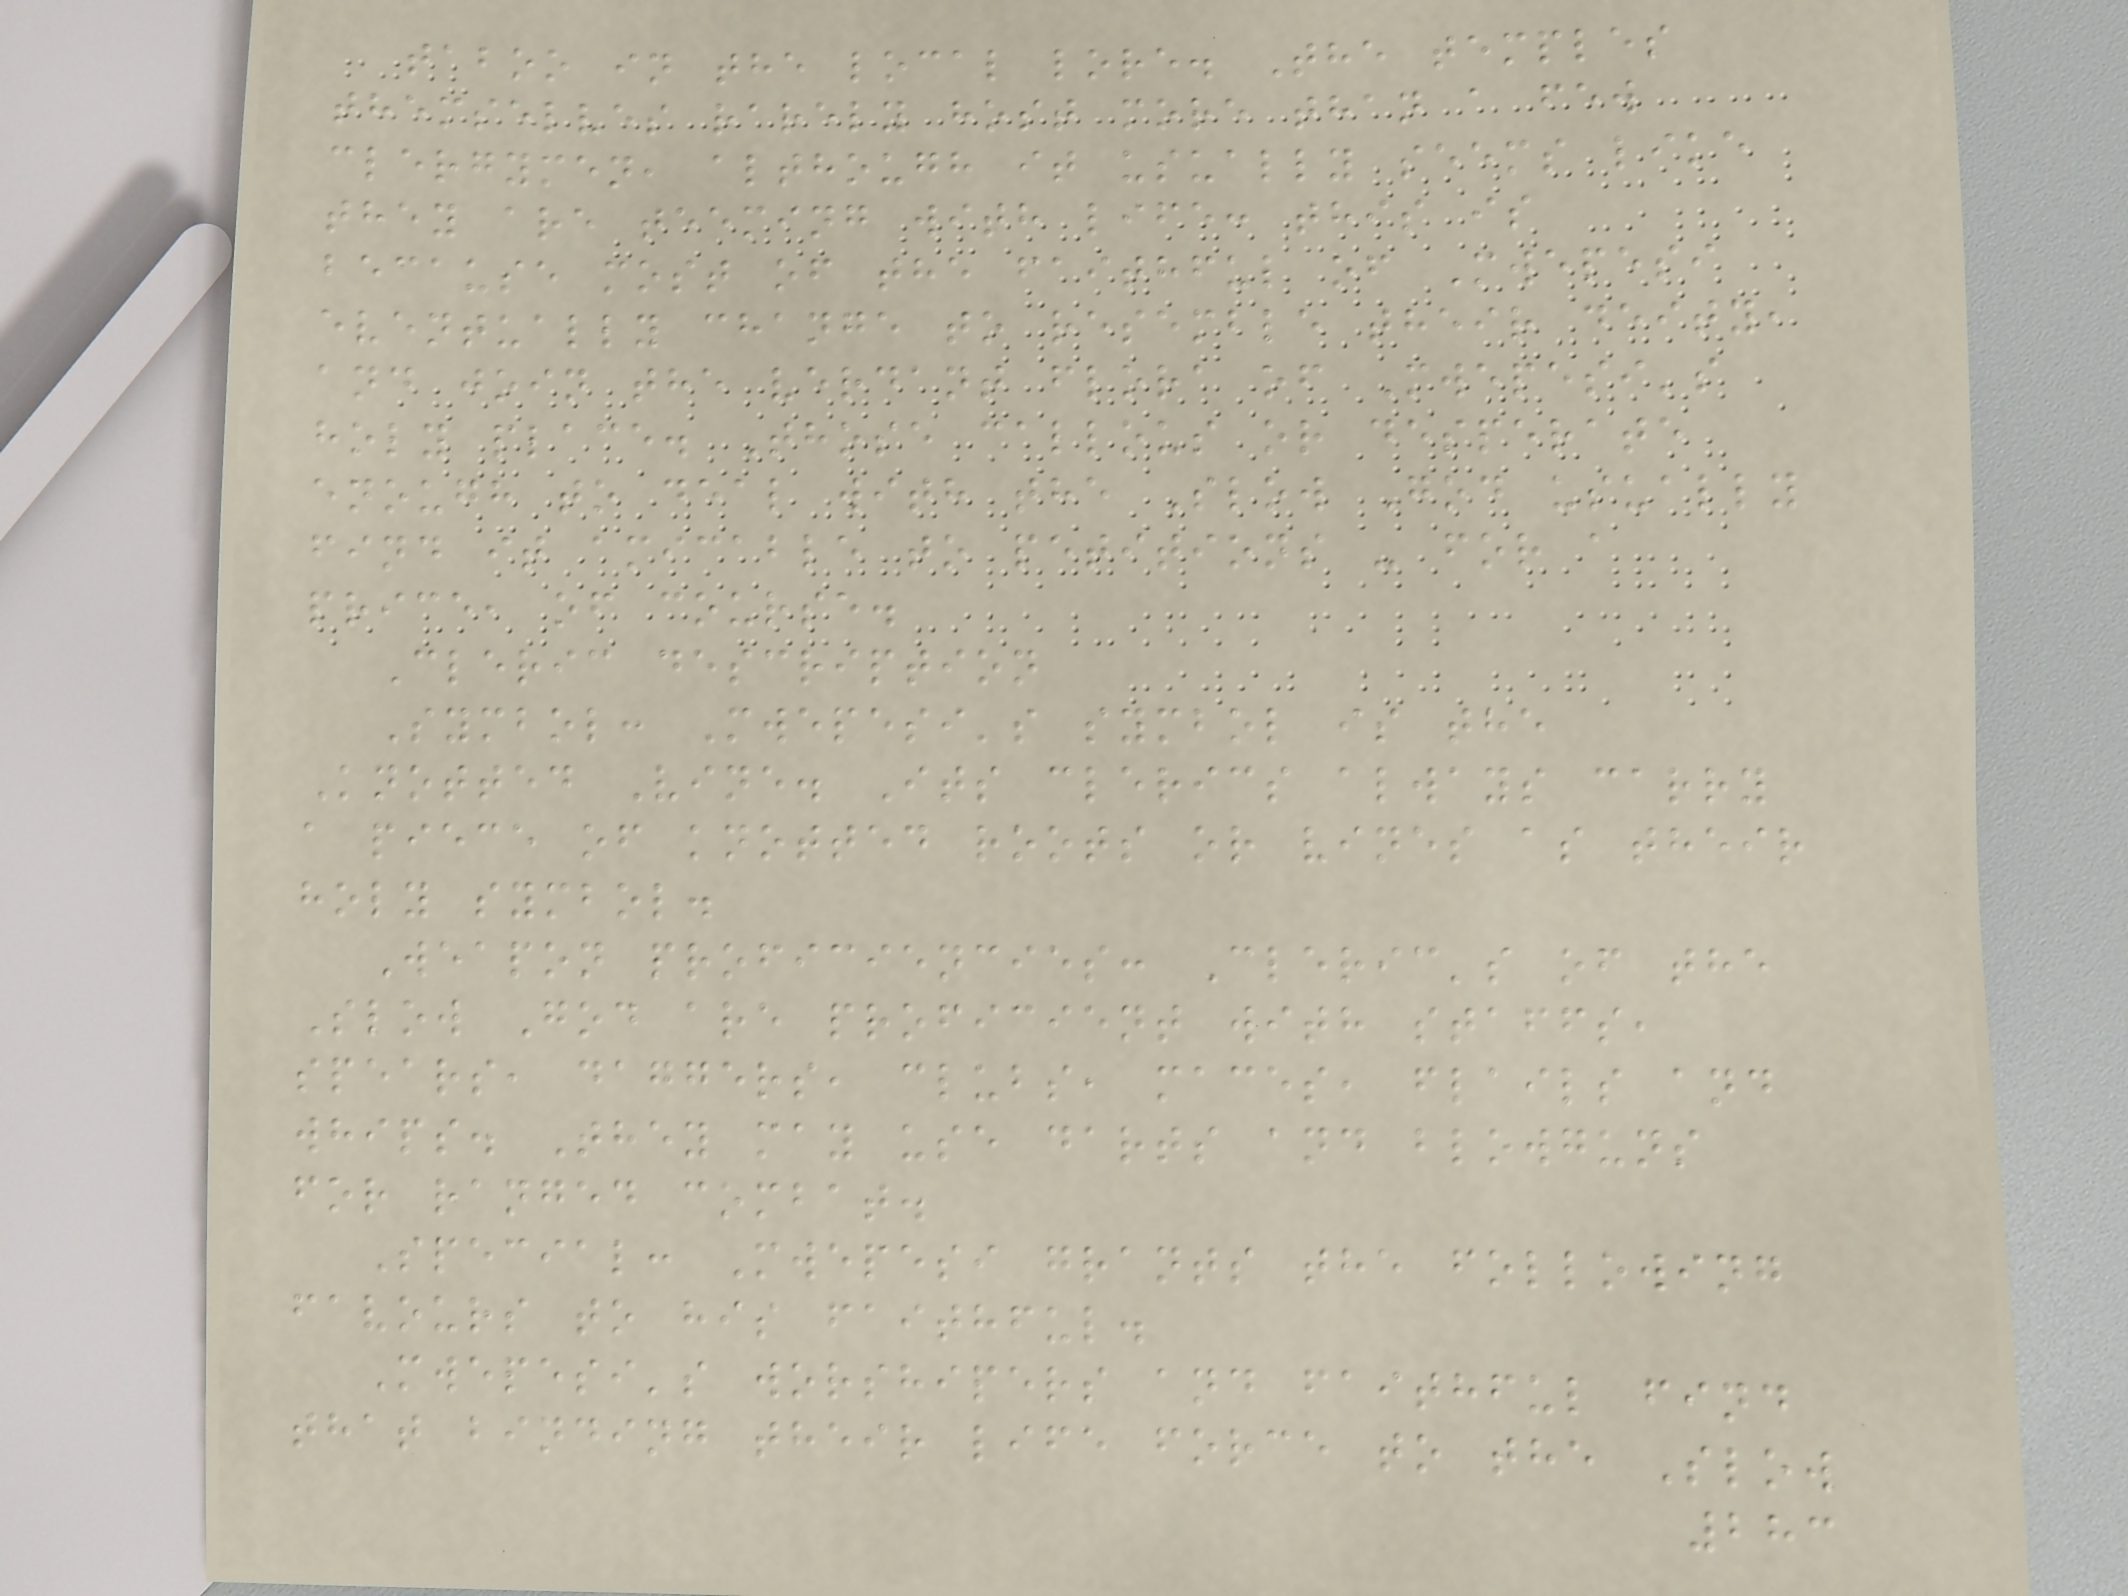taboo in the local lore. The temples
themselves rarely host more than a few
clergymen, although it usually seems like
they are teeming with life: this is
because most of the faithful of Mwepesi
eventually change to resemble their deity,
and join the verdant flora of Mwepesi's
holy place. Those callous or desperate
enough to deal with the Slow God usually
find it amicable to petitions - for a
price, of course.
Cleric description
Symbol: Mwepesi's symbol is the
Knotted Vine. Its clerics always carry
a piece of knotted roots or vines as their
holy symbol.
Weapon proficiencies: Cleric's of the
Slow God are proficient with staffs,
spears, daggers, clubs, maces, flails and
whips. They may use darts and blowguns
for ranged combat.
Special: Mwepesi grants the following
favours to his faithful.
Mwepesi's worshipers and faithful find
that binding their life force to the Slow
283
